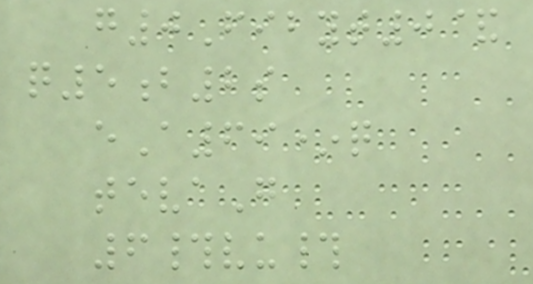g0Fibyt0&
q5b2s
eA69*q
tevaG
6#vu#
